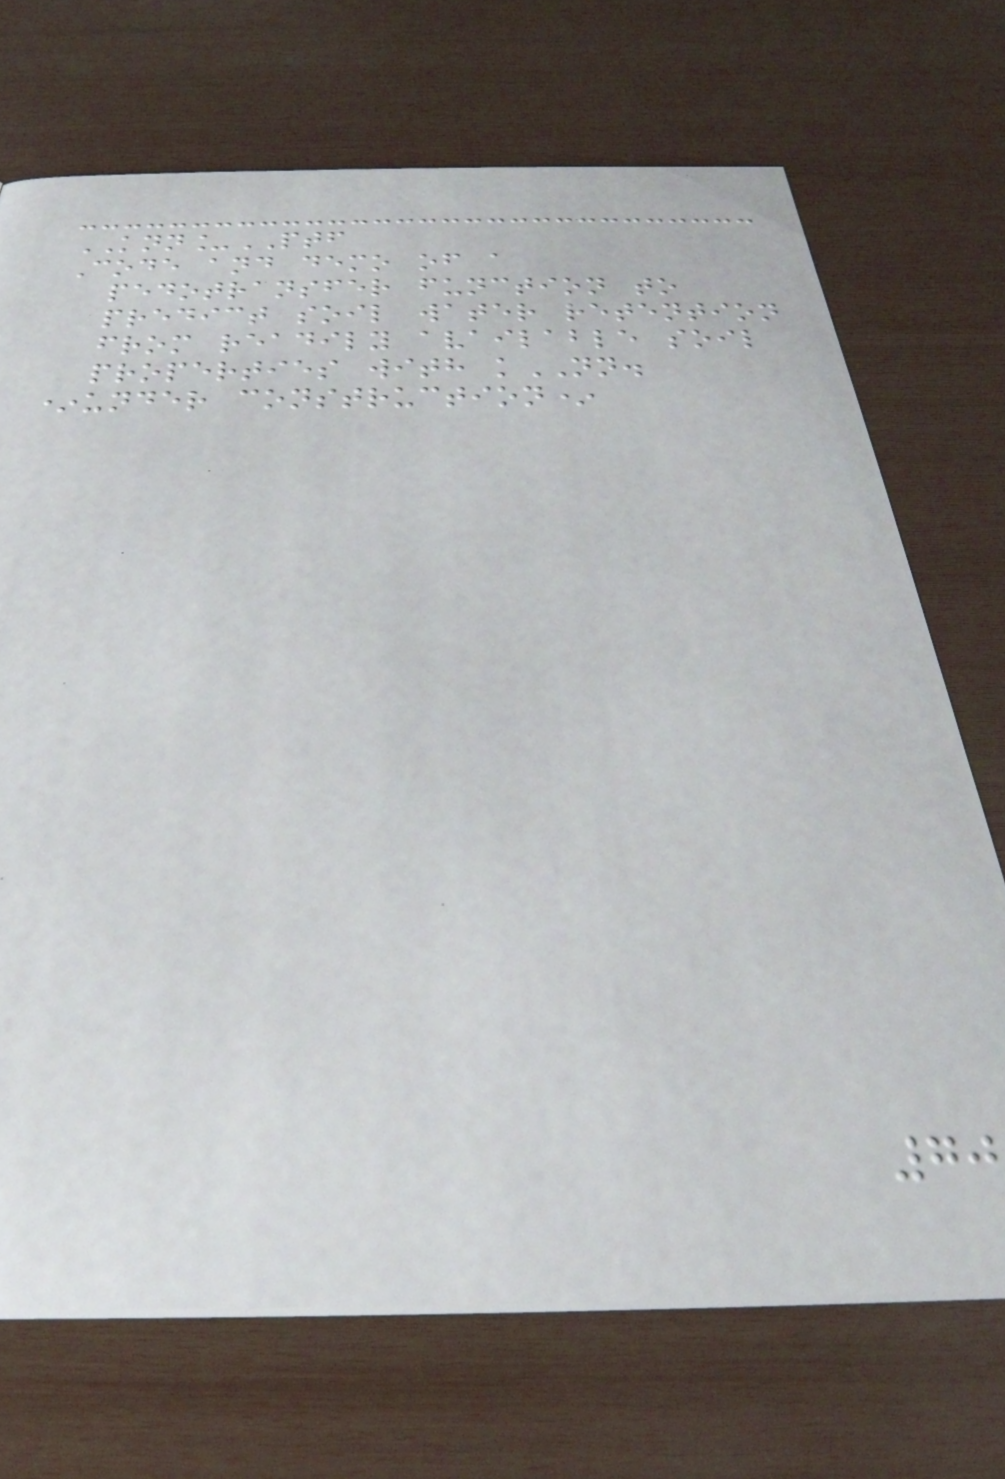KNN_PTF
Code and demo of a
pedotransfer function to
predict soil water retention
from readily available soil
properties with kNN.
*under construction*
70
